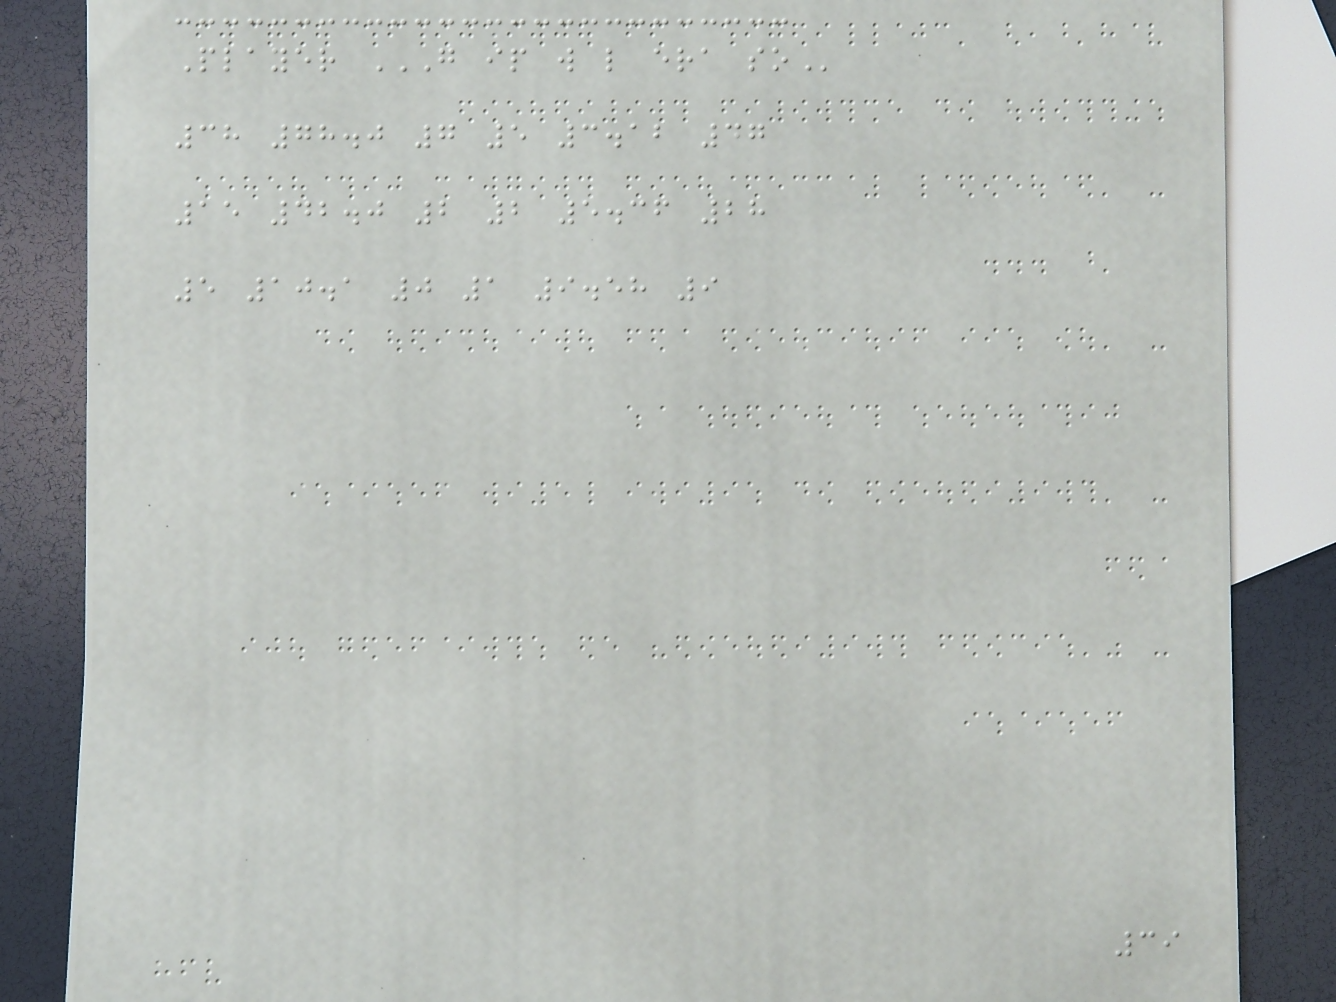Player G IP W L ERA SO
38 78.0 7 5 3.12 47
15 42.0 2 2 5.36 28
5 10.1 0 1 9.58 9
39
